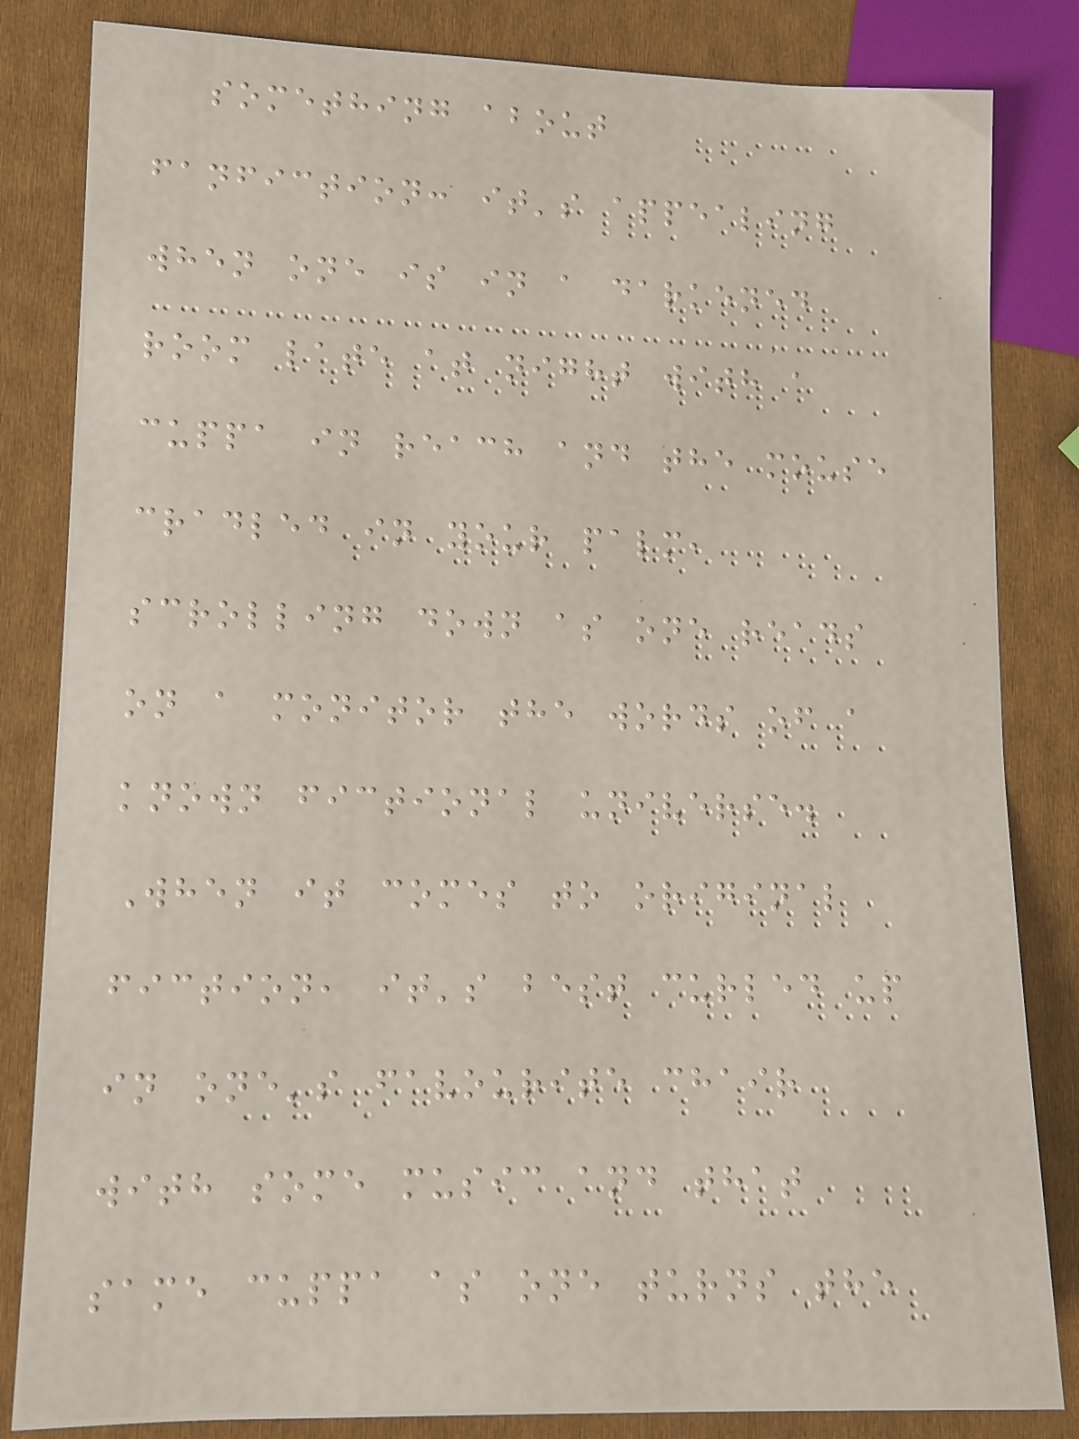something about
fanfiction: it's appealing
when one is in a darkened
room late at night with a
cuppa in reach and the mouse
cradled in your palm,
scrolling down as one reads
on a monitor the words of a
known fictional universe.
When it comes to original
fiction, it's best curled up
in one's favourite chair
with some music and that
same cuppa as one turns the
